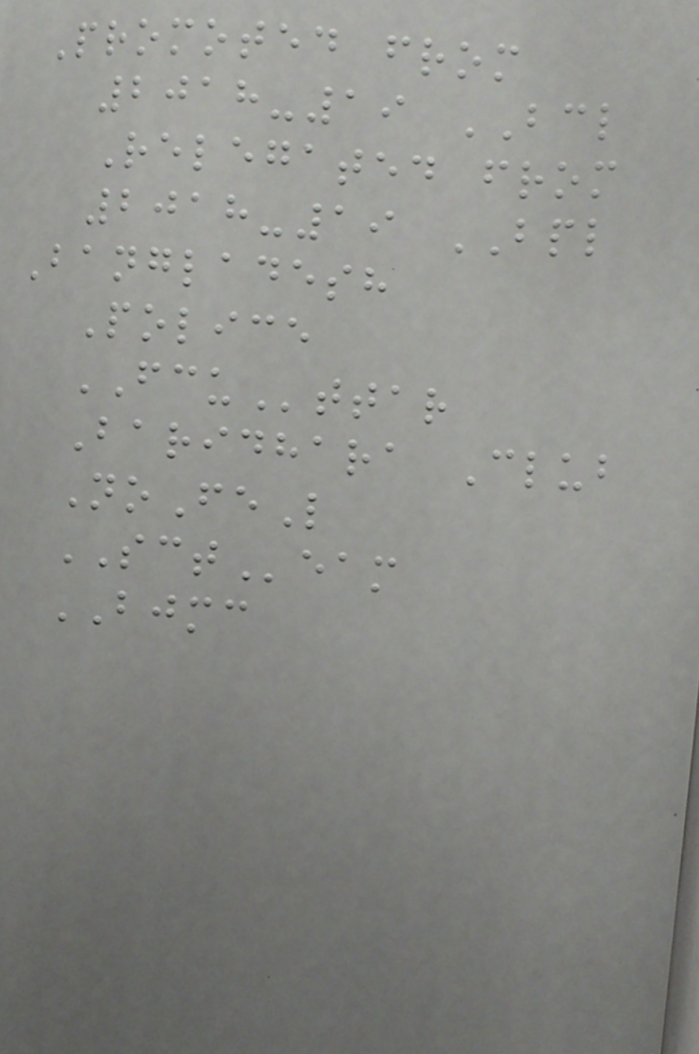Promoted from
2018-19 BCL
Relegated from
2018-19 BPL
Bangladesh
Police
FCUttar
Baridhara Club
NoFeL
SCTeam
BJMC
